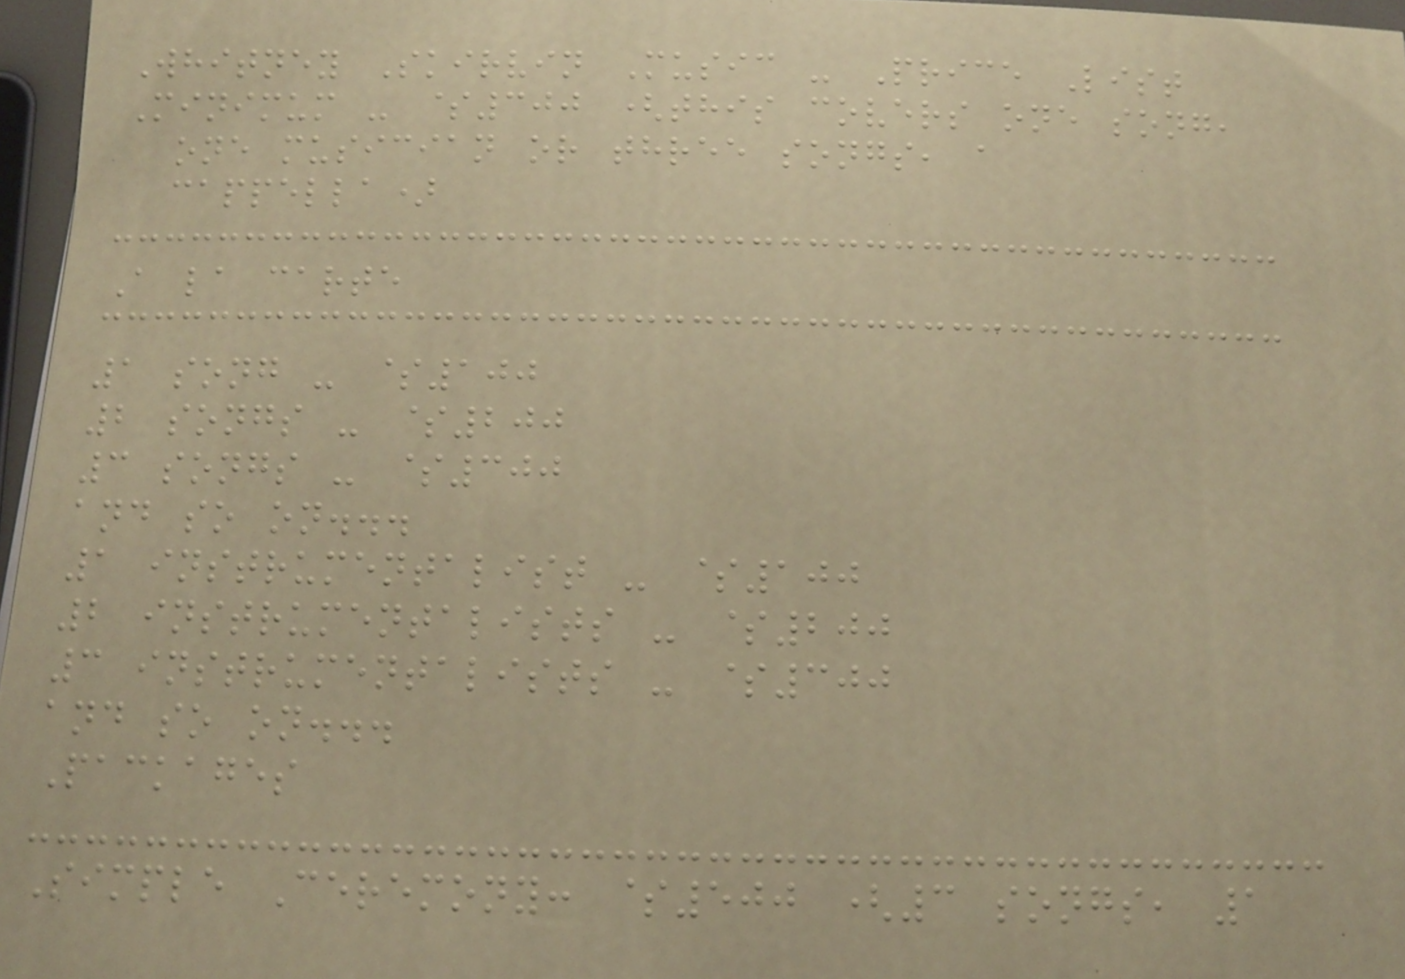Whitney Skirvin Music - Price List
Minimum - $300 (this covers one song,
one musician or three songs, a
cappella)
A la carte
1 song - $100
2 songs - $200
3 songs - $300
and so on...
1 instrumentalist - $100
2 instrumentalists - $200
3 instrumentalists - $300
and so on...
Packages
Simple Ceremony: $500 (3 songs, 1
